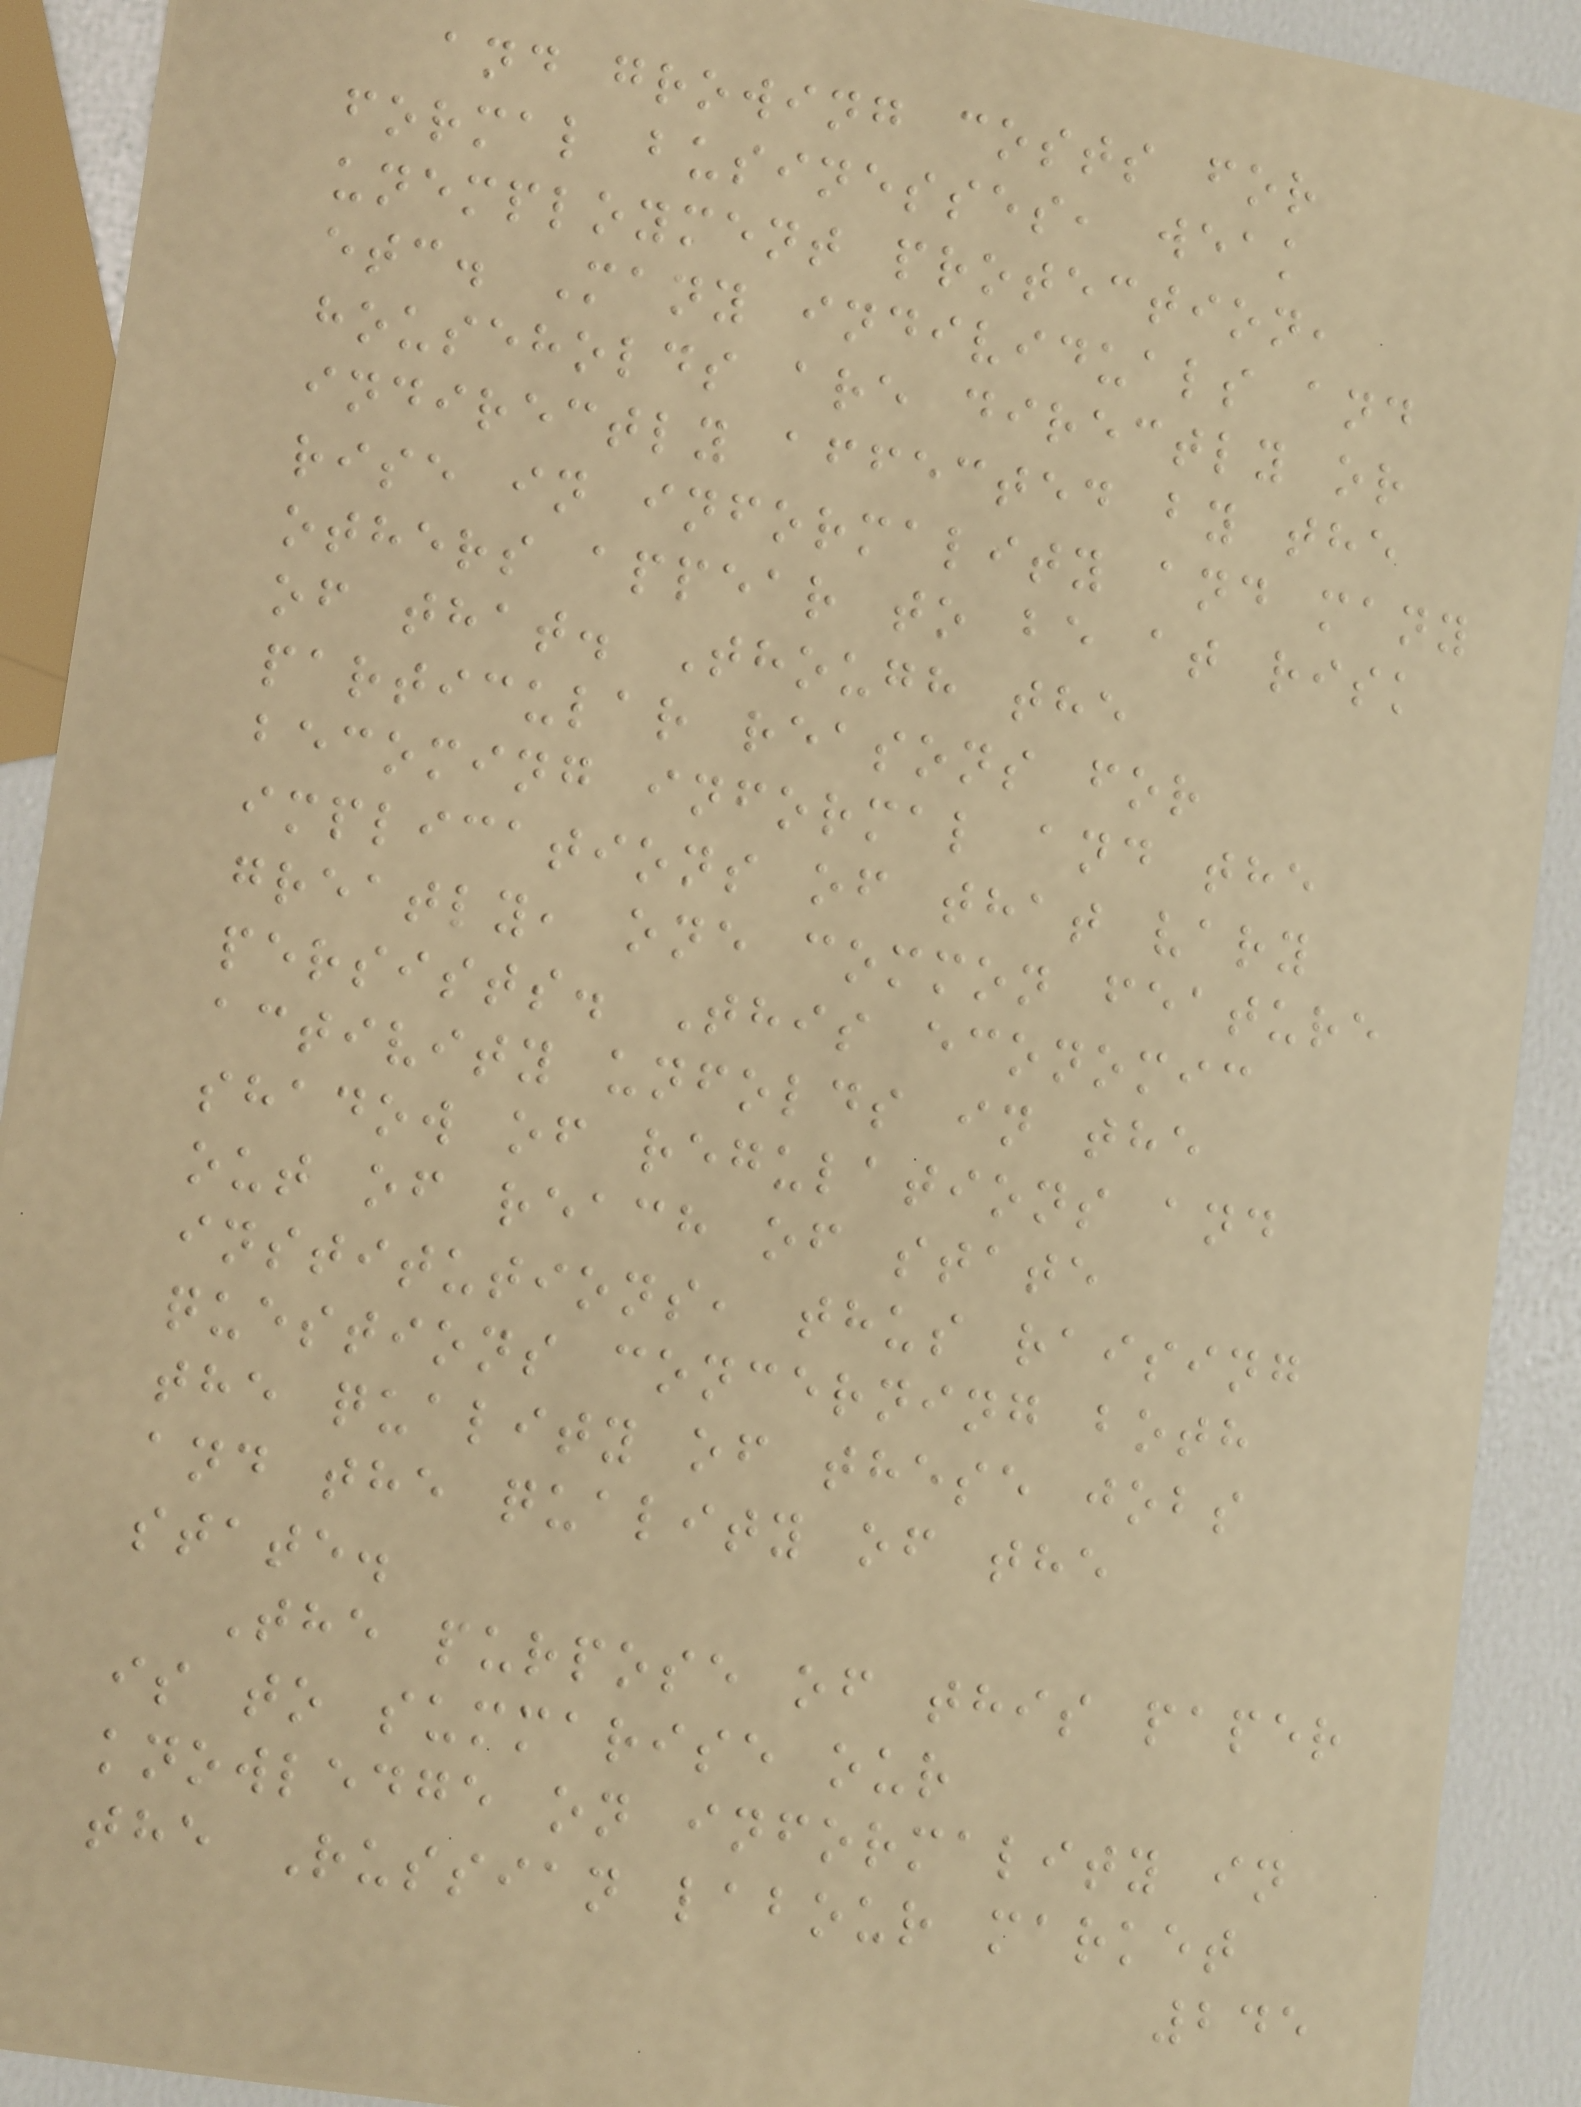and growing costs for
formal businesses, weak
unemployment protection,
etc. Many individuals and
households are directly or
indirectly affected by the
rise in informality and many
others appear to be at risk
of that. Though the
particular reasons for
becoming informal and the
implications of that vary
greatly, one common feature
persists. This economic
activity unfolds in the
shadow of regulations and
out of reach of state
institutions, thus raising
questions concerning both
the quality of these jobs
and the quality of the
state.
The purpose of this paper
is to summarise our
knowledge on informality in
the Russian labour market
245
